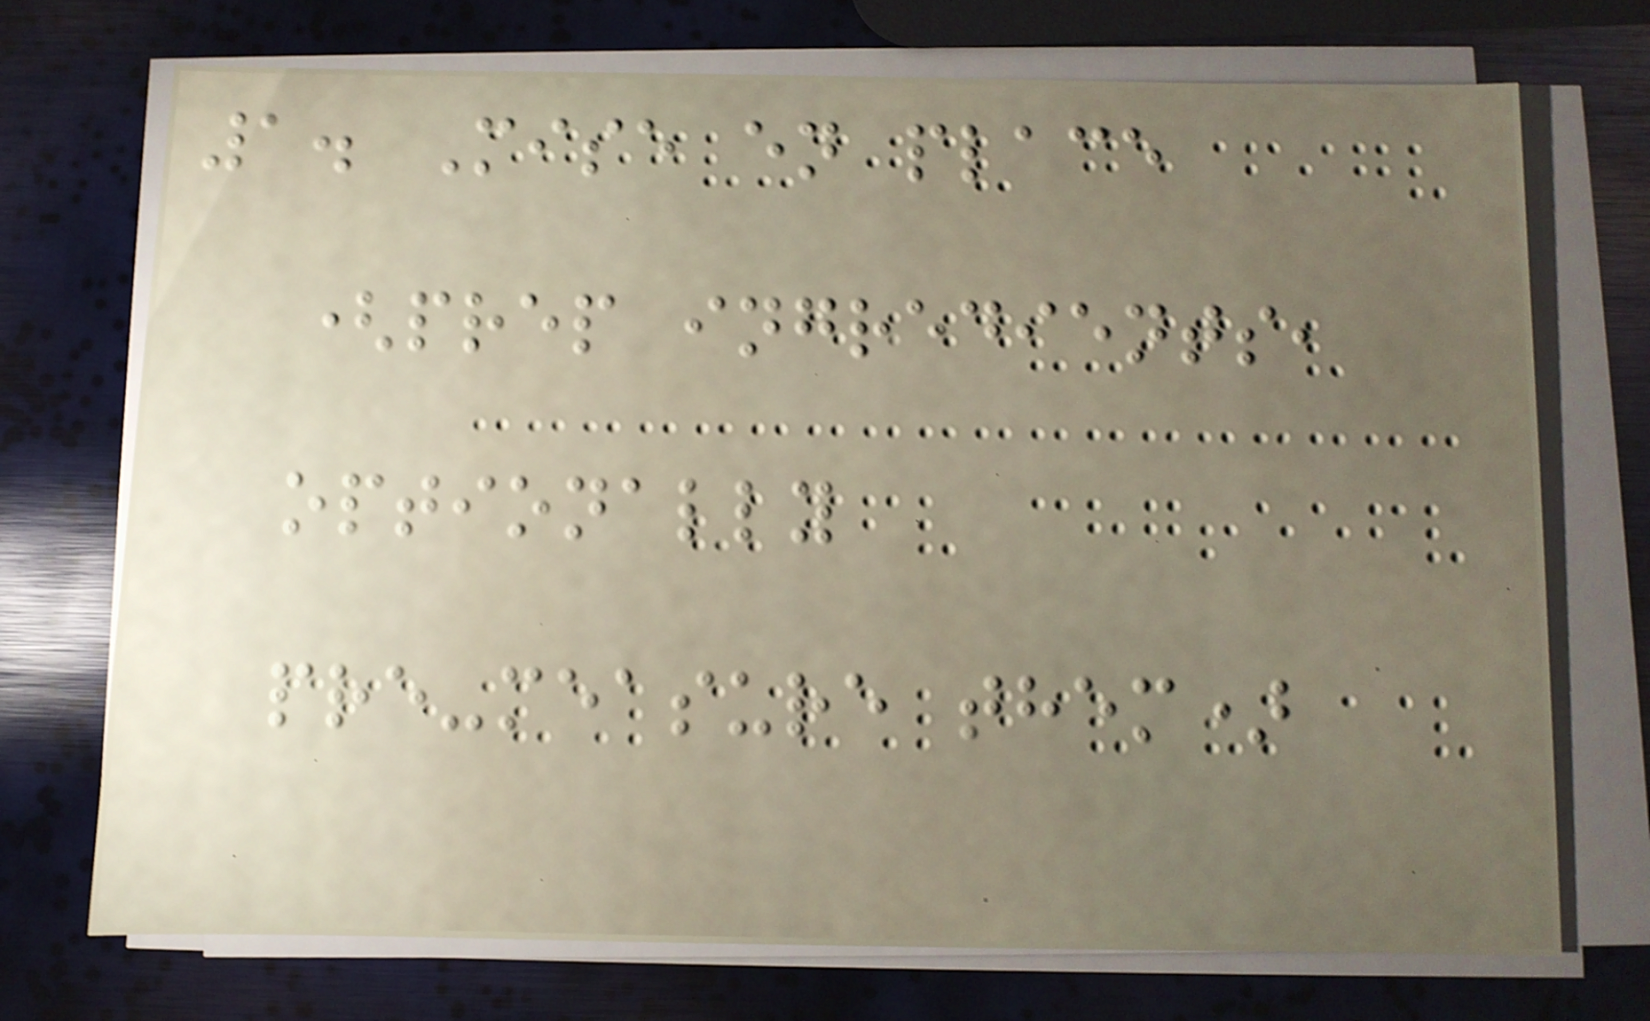1. Mise en place
(prep ingredients,
optionally
pre-measure them)
